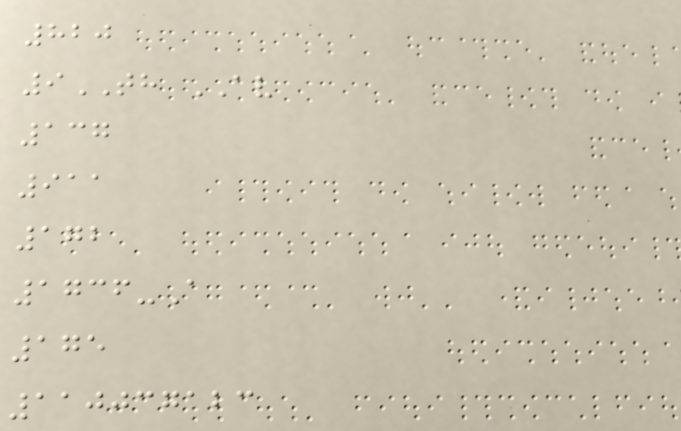820
9TH AV
137
911
172
1736-A
175
110037123
